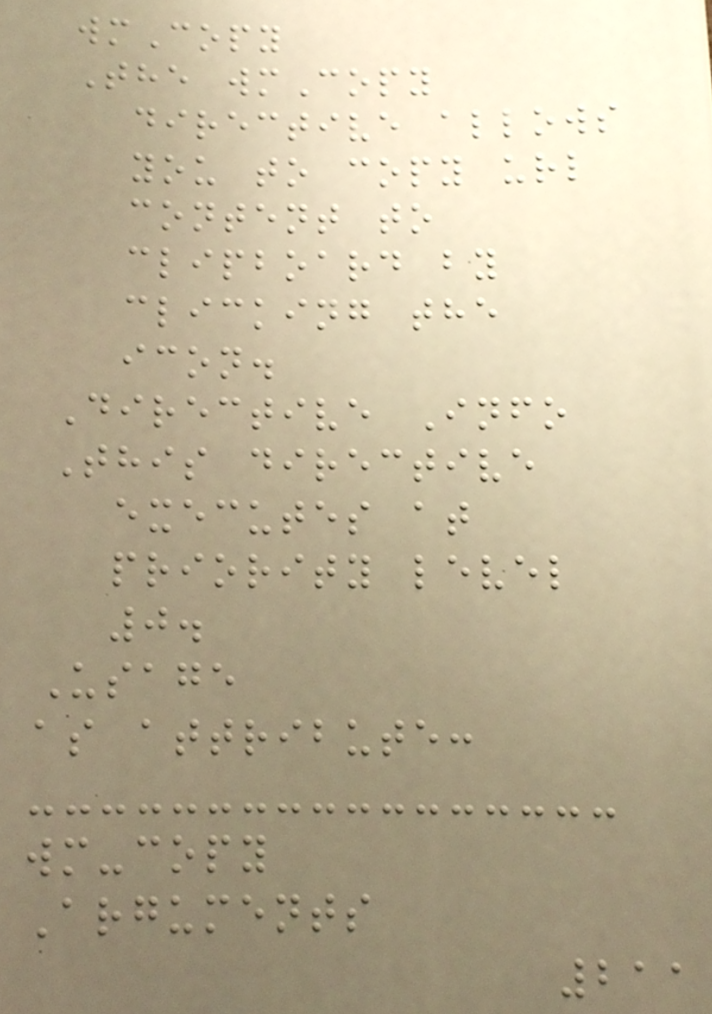wmCopy
The wmCopy
directive allows
you to copy url
content to
clipboard by
clicking the
icon.
Directive Info
This directive
executes at
priority level
0.
Usage
as attribute:
wm-copy
Arguments
211
